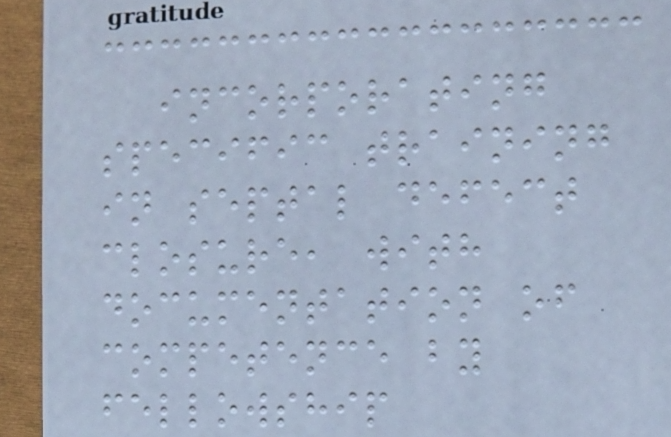incorporating
specific training
in septal defect
closure, with
documentation of
competence by
fellowship
